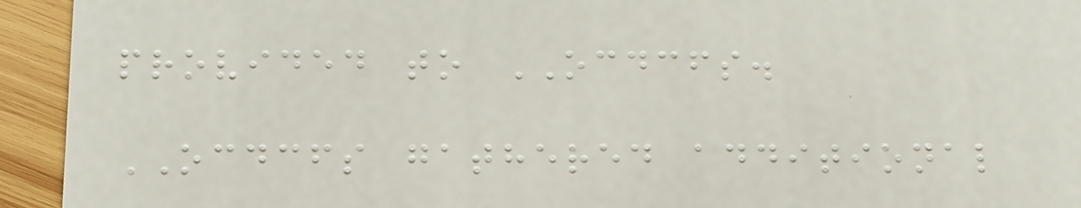provided to OCDCFS.
OCDCFS gathered additional
